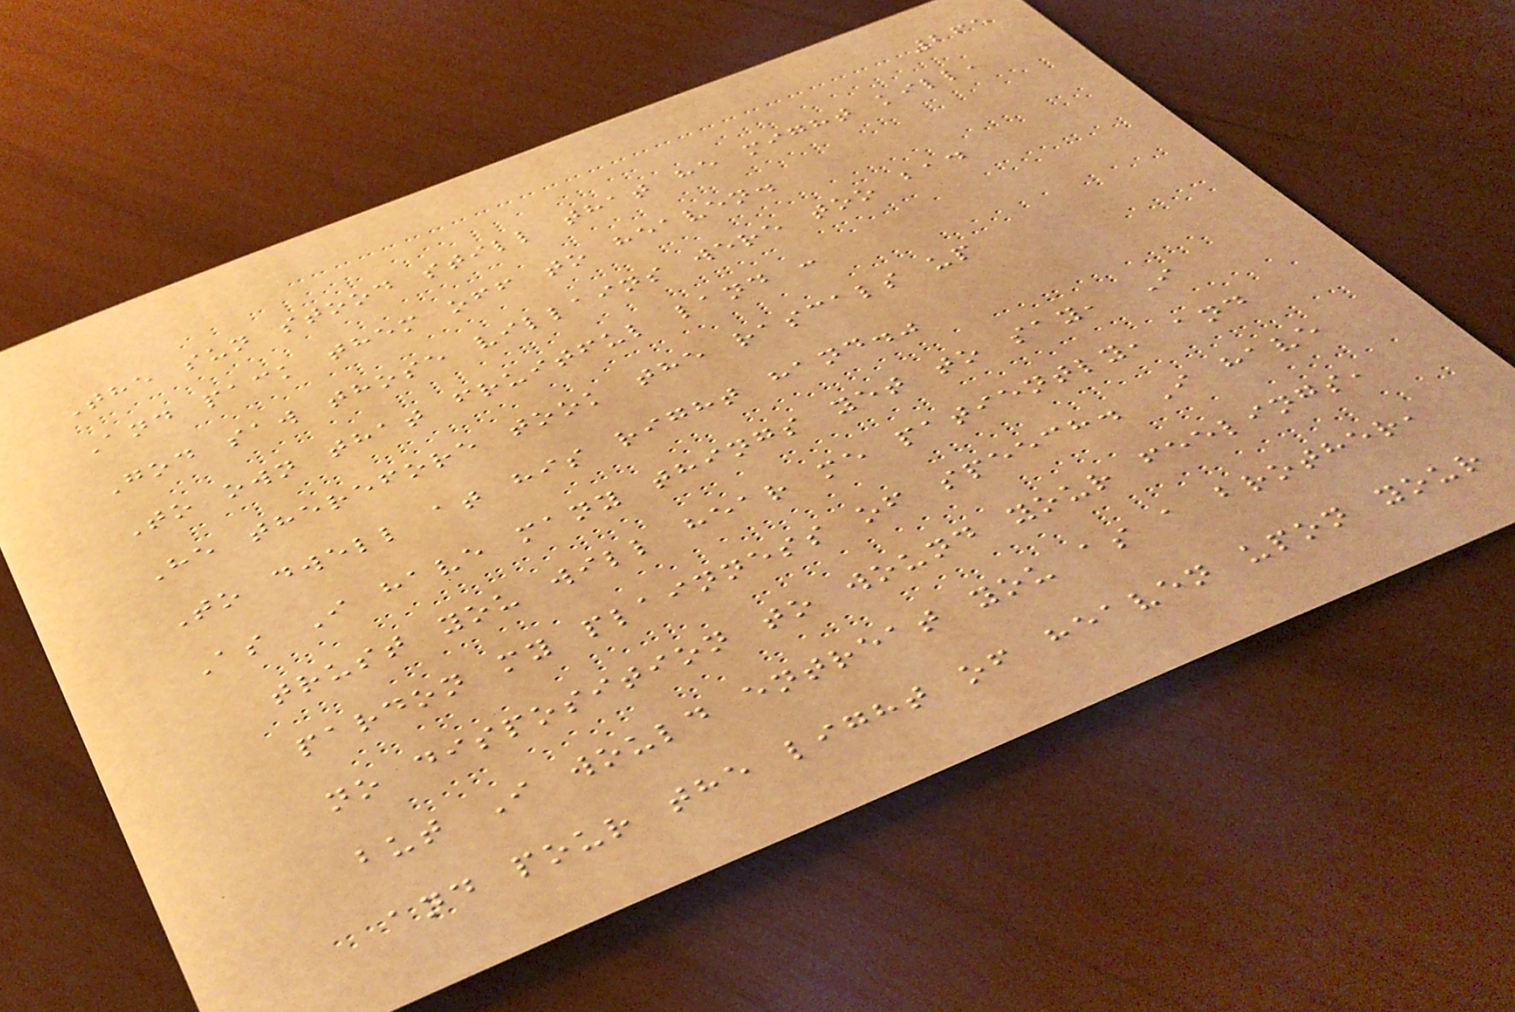265
The sun stood still that he might kill,
And pack them off to heaven.
God saw those villains were too bad
To own that fruitful land :
He therefore took the rascals up
To dwell at his right hand."
As I have many things yet to say, I
trust you will hear me patiently, and
pardon my plainness of speech. I have
no disposition to wound your feelings,
but I would entreat you as a brother,
and pour the light of heaven upon your
